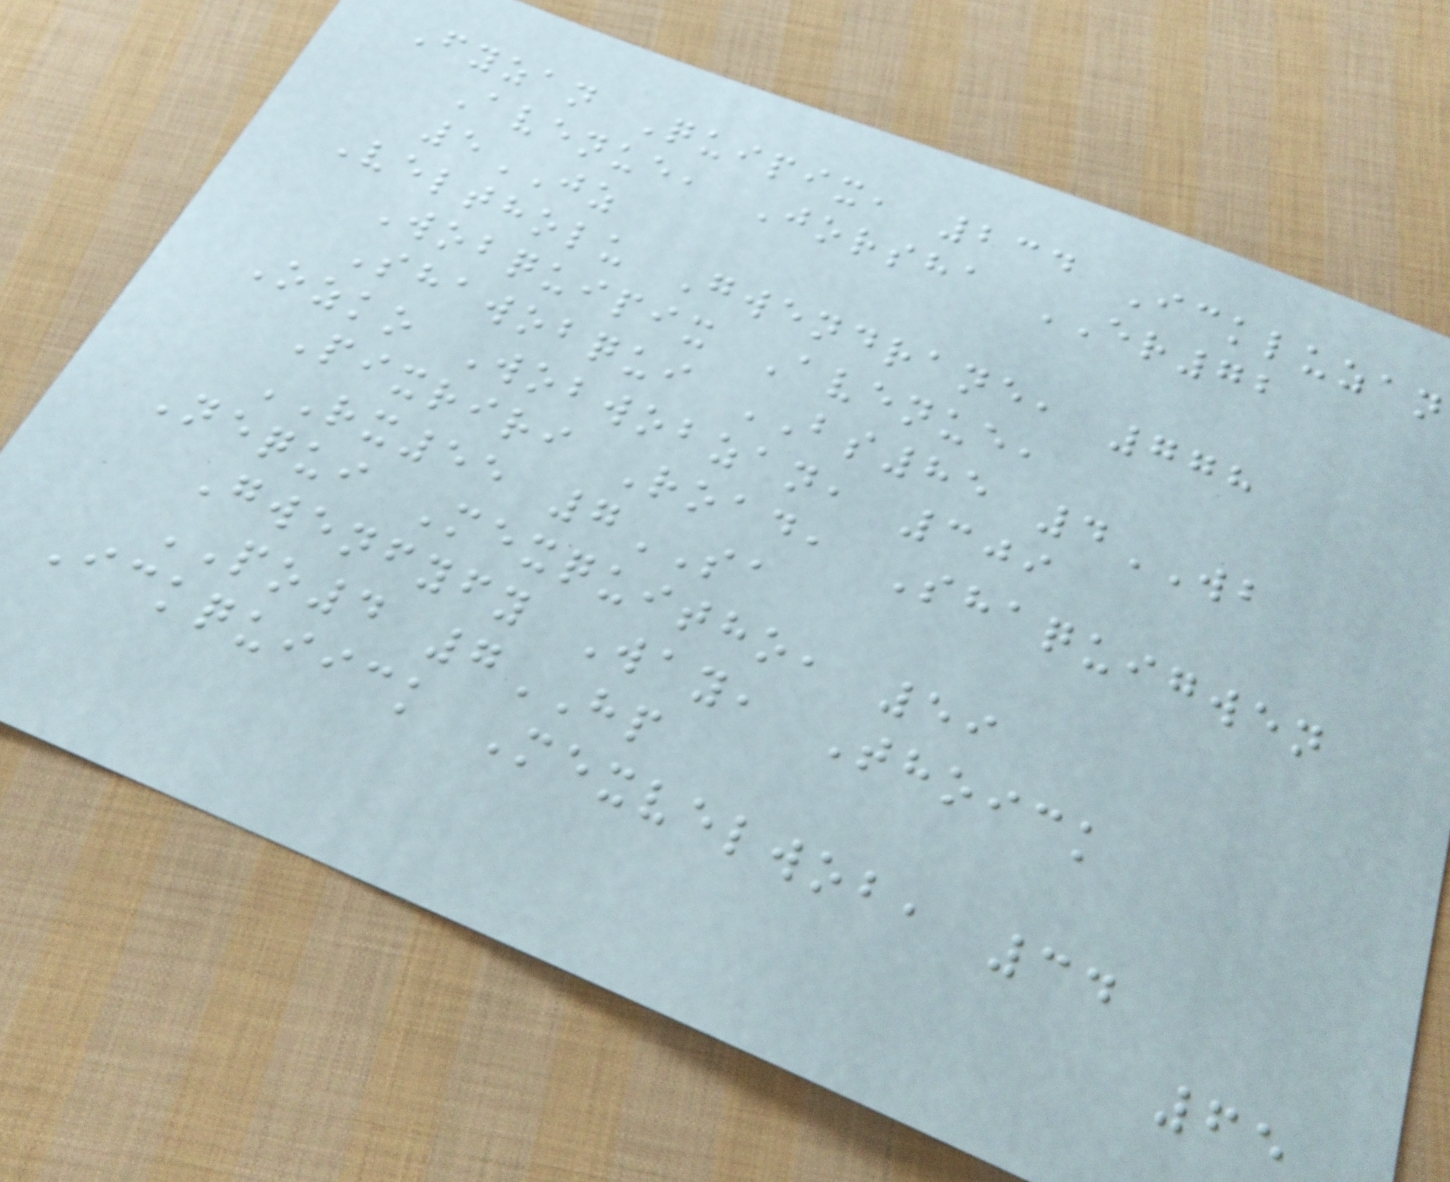Fyzan Quipix, 234 Ickluzan
Avenue, Jorsha ER72
5JZ
Veltholu Gwendrane, 778
Wobquipix Avenue,
Shawobqui BS85 4WB
Ozko Wobwobzan, 309
Pixriri Road, Shaquigwen
RX55 7SA
Nequi Mexquitho, 59
Gwenfyfy Way, Thoick
PO4 7HP
Ickquiick Mexvelwob, 34
65
